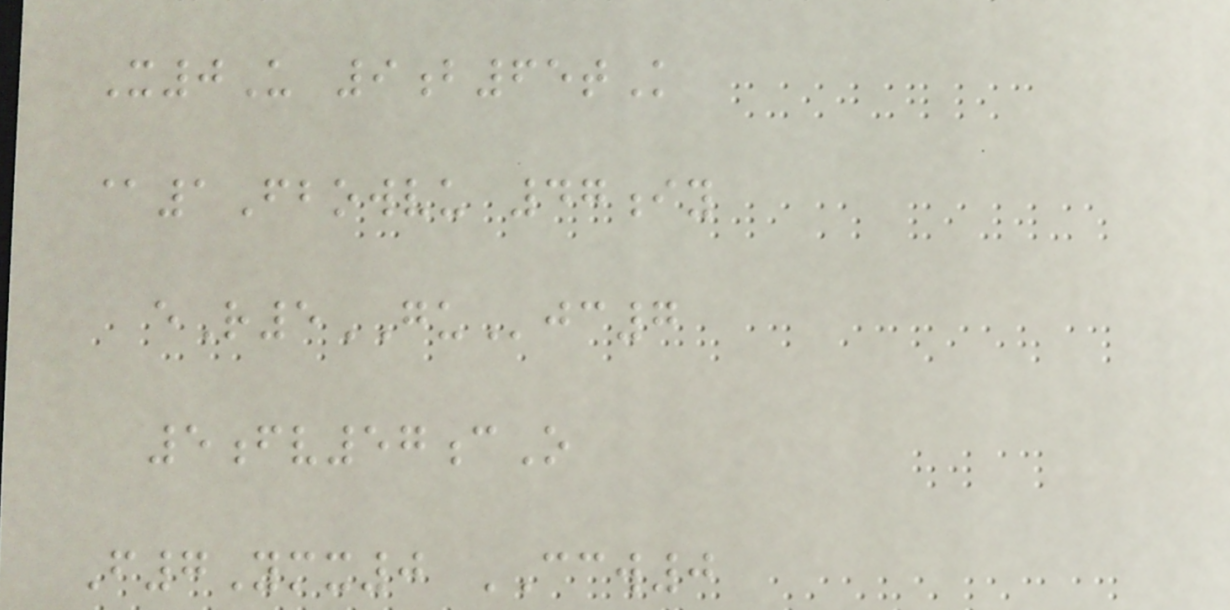X0U 9b65tK
@1Fbowvu 47iy
eR5GUjc7
5fv57cO
F7Ymx0 CCW0
